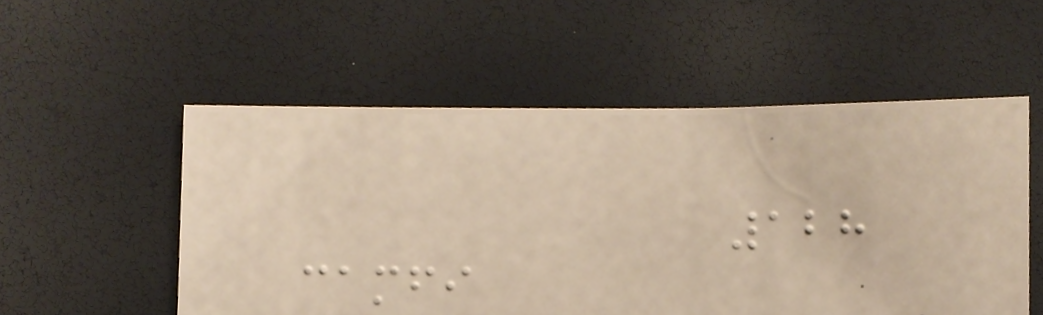128
camfi
